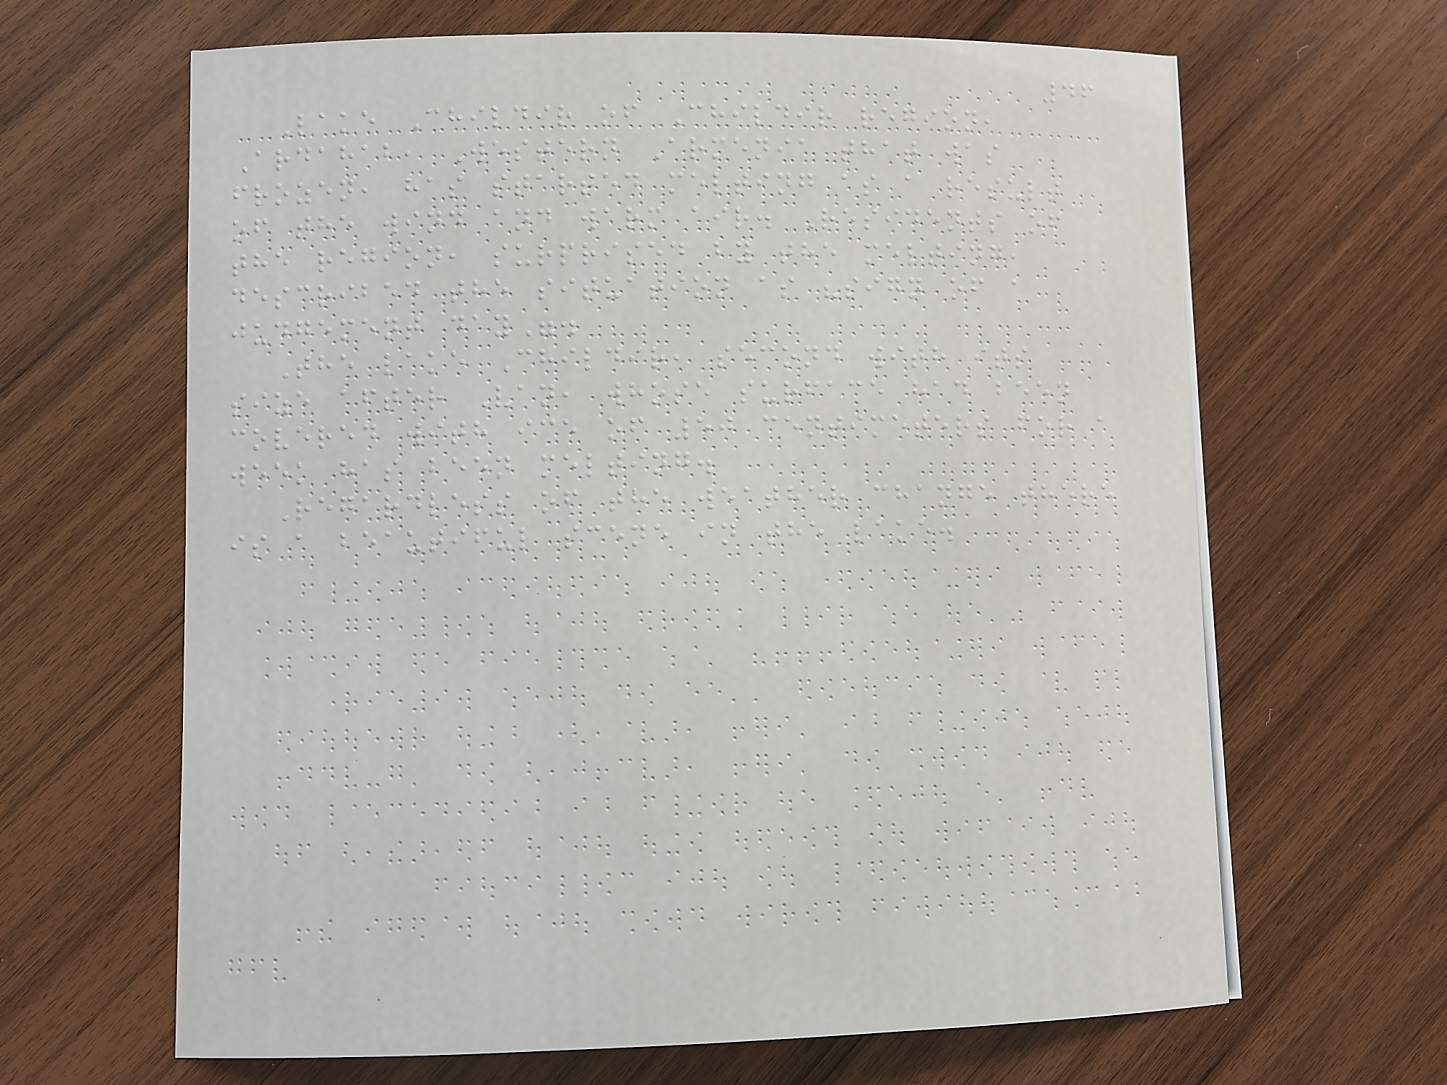46
Lake Childir of Childir region,
Ardahab, Western Armenia that was
frozen, has started melting as a result
of the wind and warm air. Residents of
the region, surprised by the melting,
described the situation as "sign of a
judgement day".
The lake Childir, second with its
size after Van, whose surface had been
covered with ice of 50 centimeters for a
week has been melting.
Regardless of the weather change there
is a beautiful scene in the lake.
